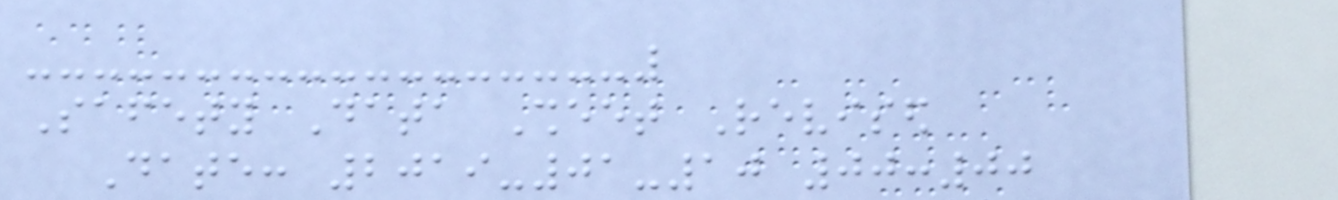Safety Data Sheet Revised
Date: 2019-01-10 00:00
